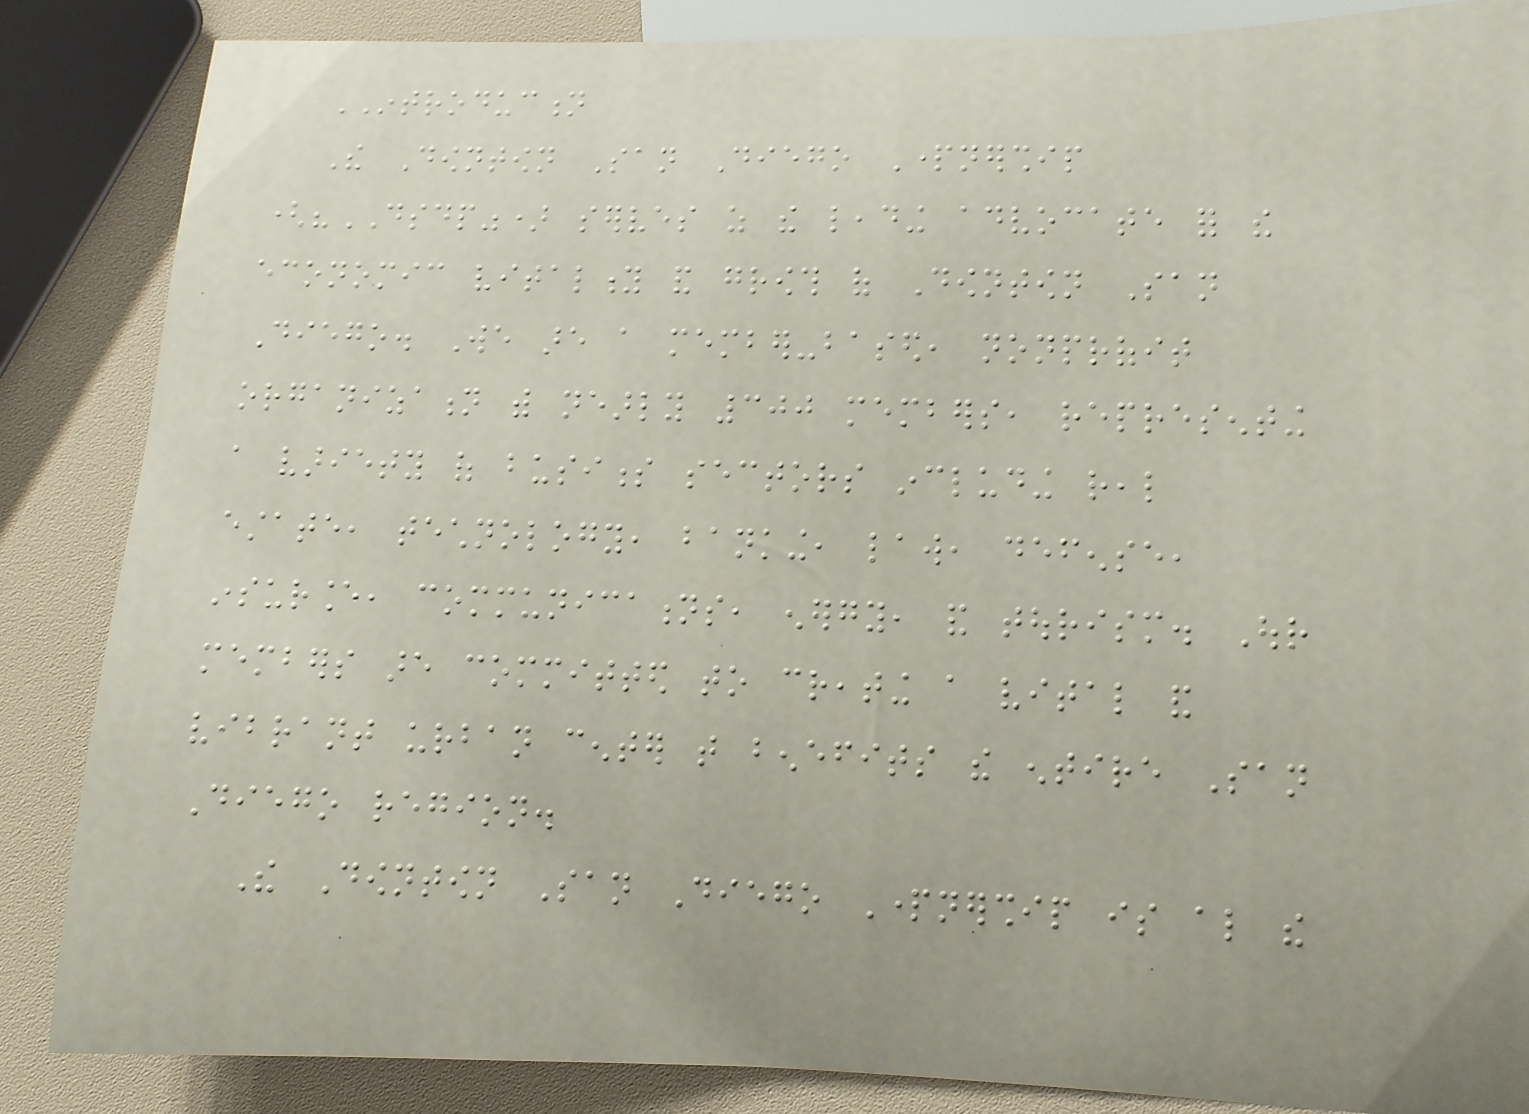INTRODUCTION
The Downtown San Diego Partnership
("DSDP") serves as the leading advocate for the
economic vitality and growth of Downtown San
Diego. We are a member-based, nonprofit
organization with nearly 300 members, representing
a variety of business sectors including real
estate, technology, banking, law, defense,
insurance, communications, energy, and tourism. Our
members are committed to creating a vital and
vibrant urban center that benefits the entire San
Diego region.
The Downtown San Diego Partnership is also the
